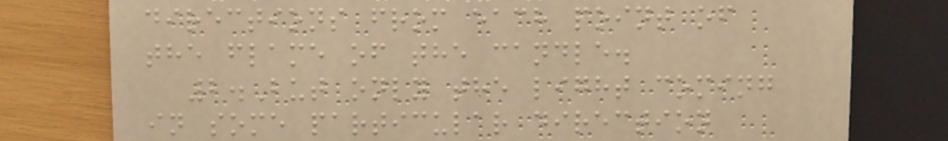directions from each point of
the flame of the candle.
2.But only the light coming
in some particular direction
